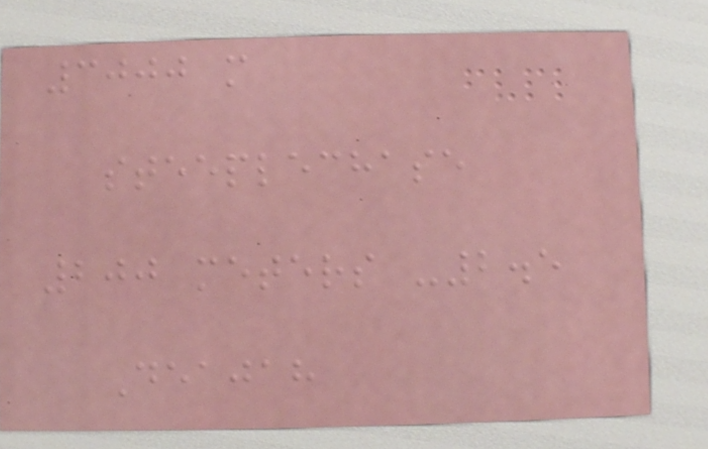3000 m
steeplechase
200 meters -2.5
Deajah
